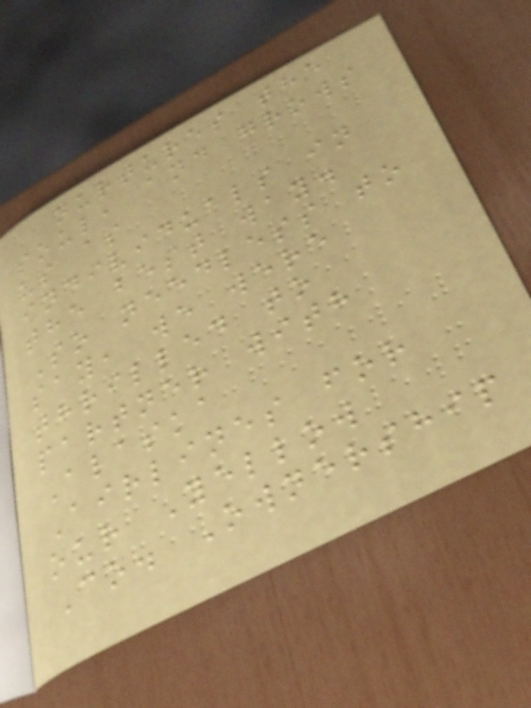nurtures the
soul, and grows
us as
individuals in
the best way.
So needless to
say, we were
thrilled to
partner with
Alaska
Airlines for
our Yellow
Co. Ownership
